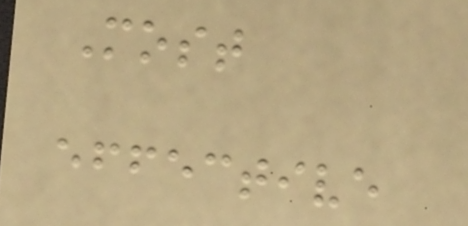Most
effective
